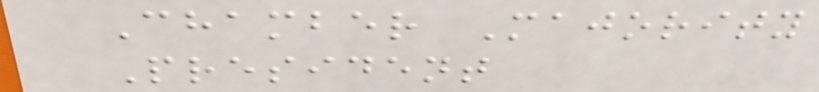Chamber Majority
President
